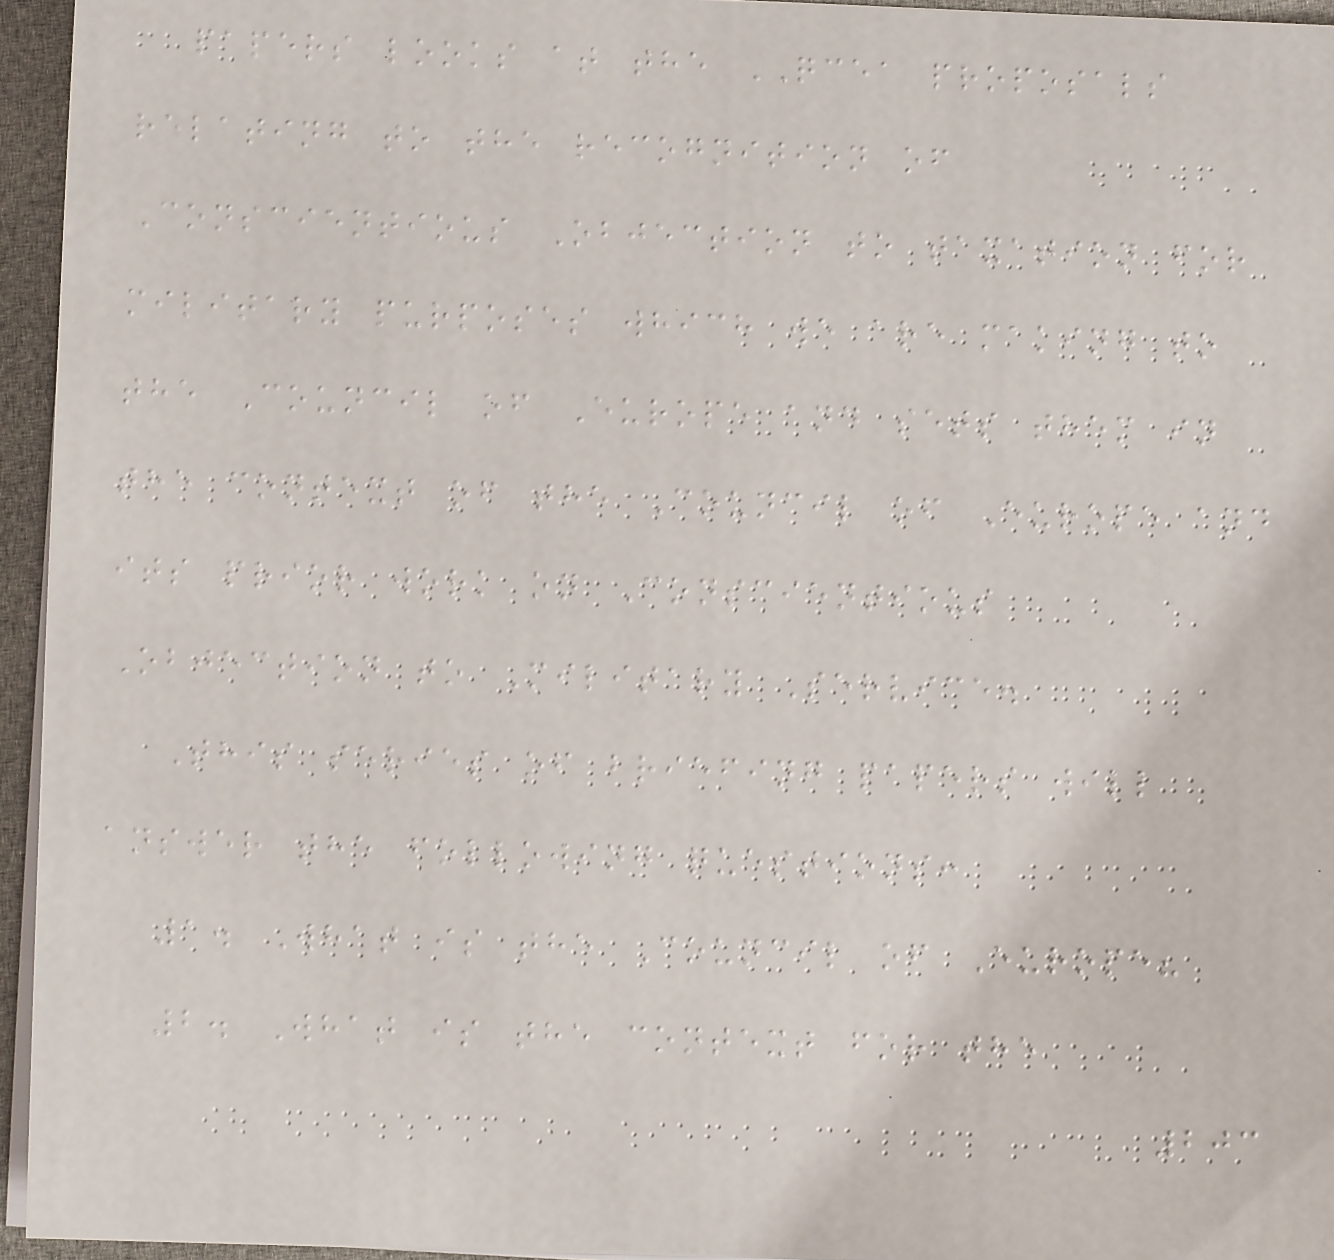papers looks at the QCEA proposals
relating to the recognition of
Conscientious Objection to taxation for
military purposes which we are making to
the Council of Europe and sets them in
the context of the Council of Europe and
its prior work on Conscientious
Objection to Military Service.
This series of briefing papers will
answer the following questions:
1. What is the Council of Europe?
2. What is the context for the
203
